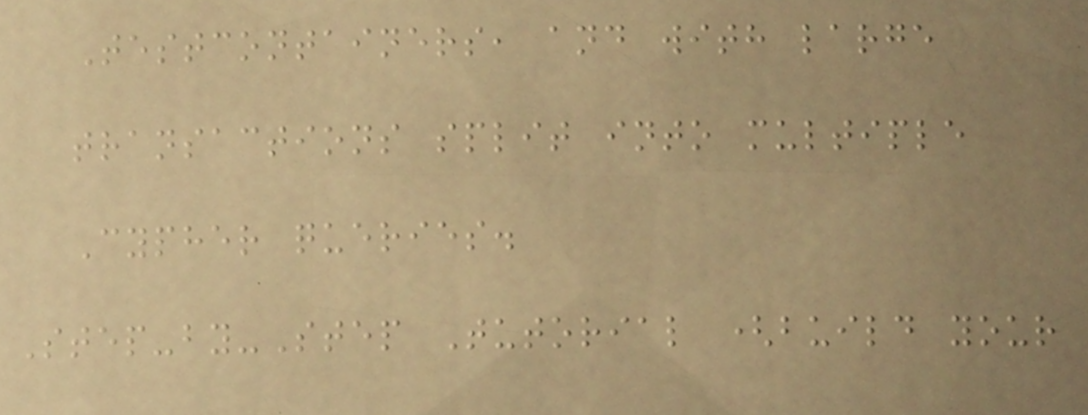Testcontainers, and with large
transactions split into multiple
Cypher queries.
Step-by-Step Tutorial (build your
